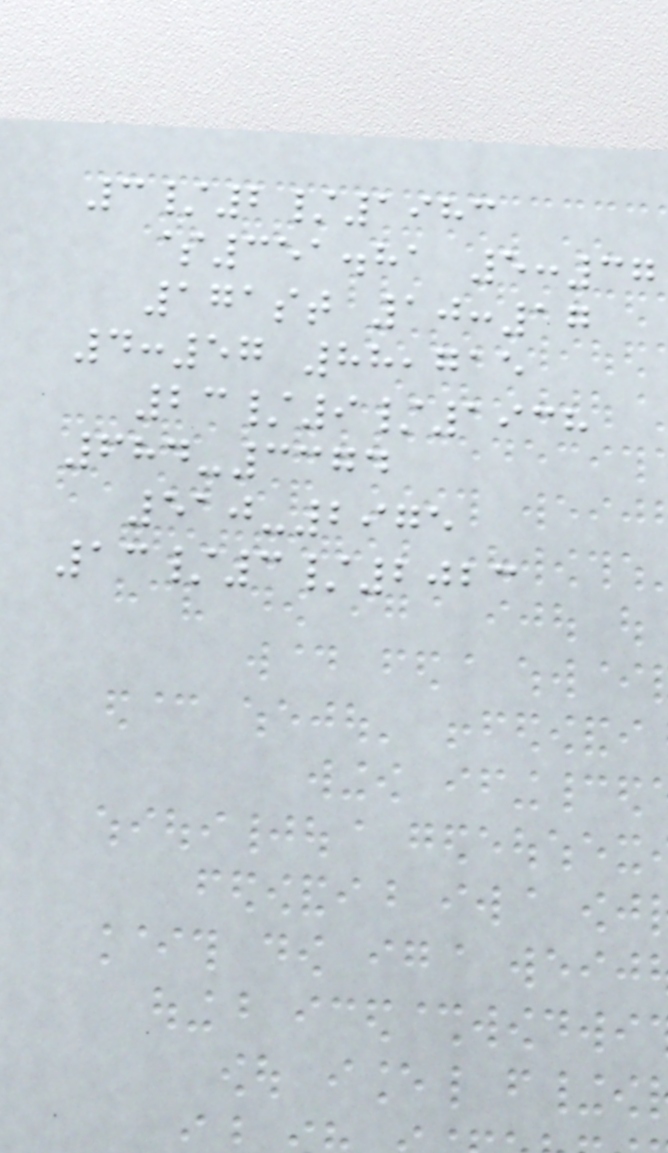3/2/1983
$351.81 5:37
171st 10:17
4:57 88,715
23/9/1938
684-3374
510-2975
13/3/2023
